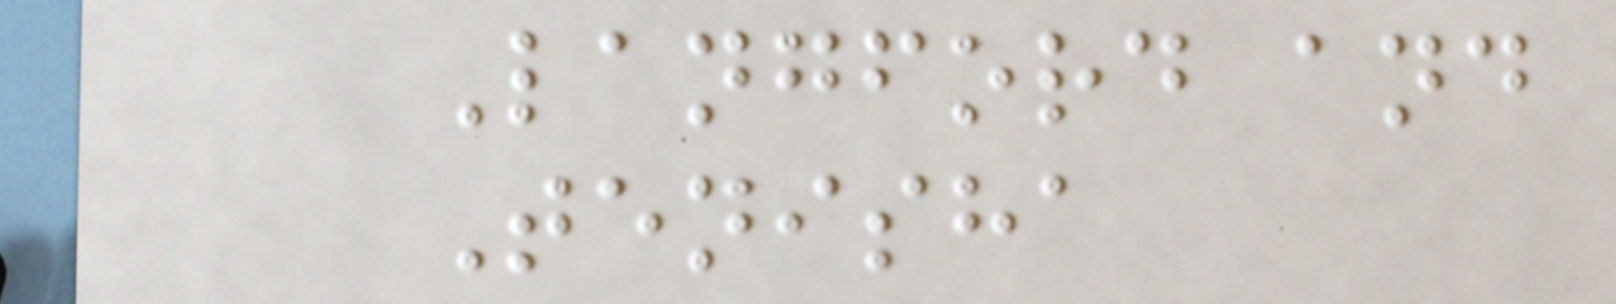Langford and
Tenisha
